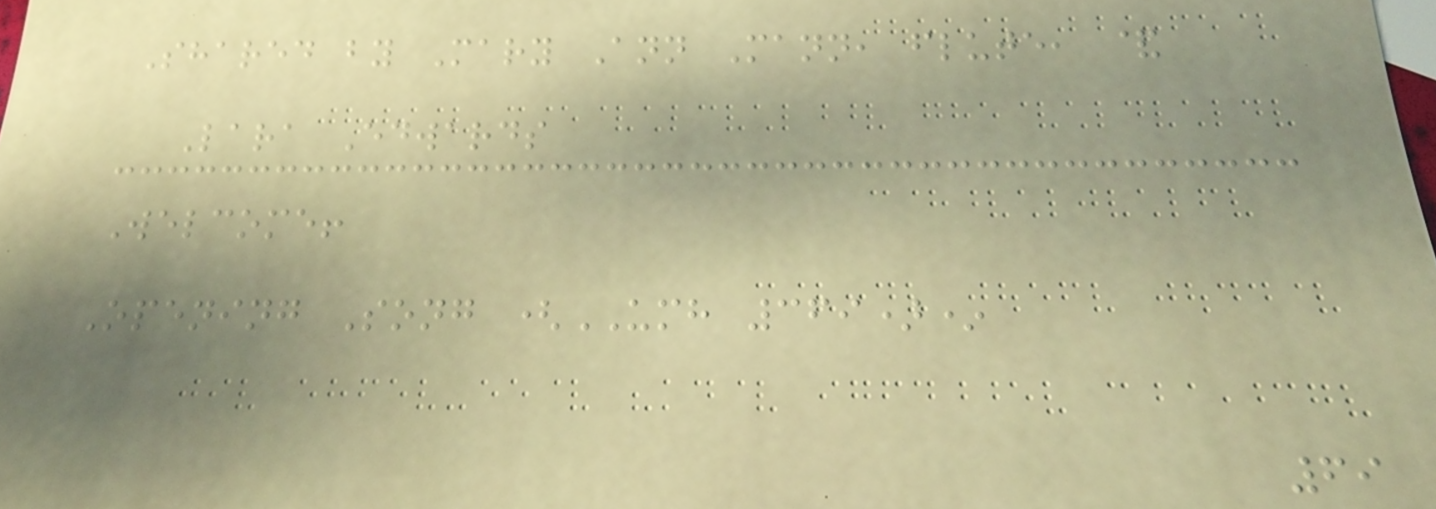Shared by Mary Ann Mann, flute, &
Lara Edwards
Welcome!
Opening Song (UMH 369)*
69
